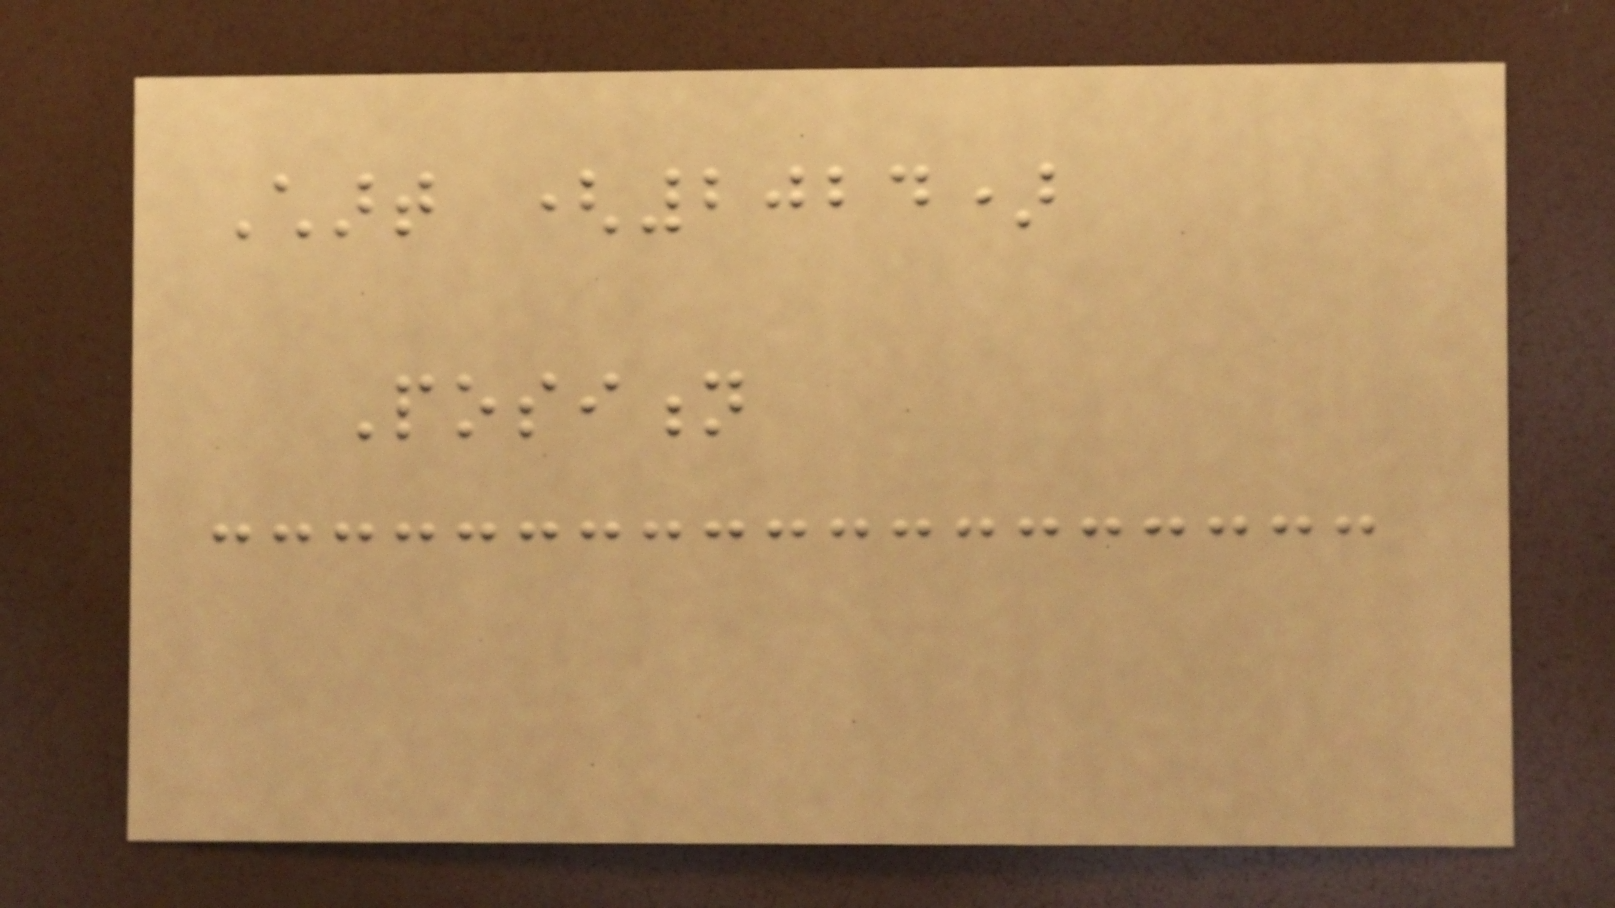Chart (2024)
Position
